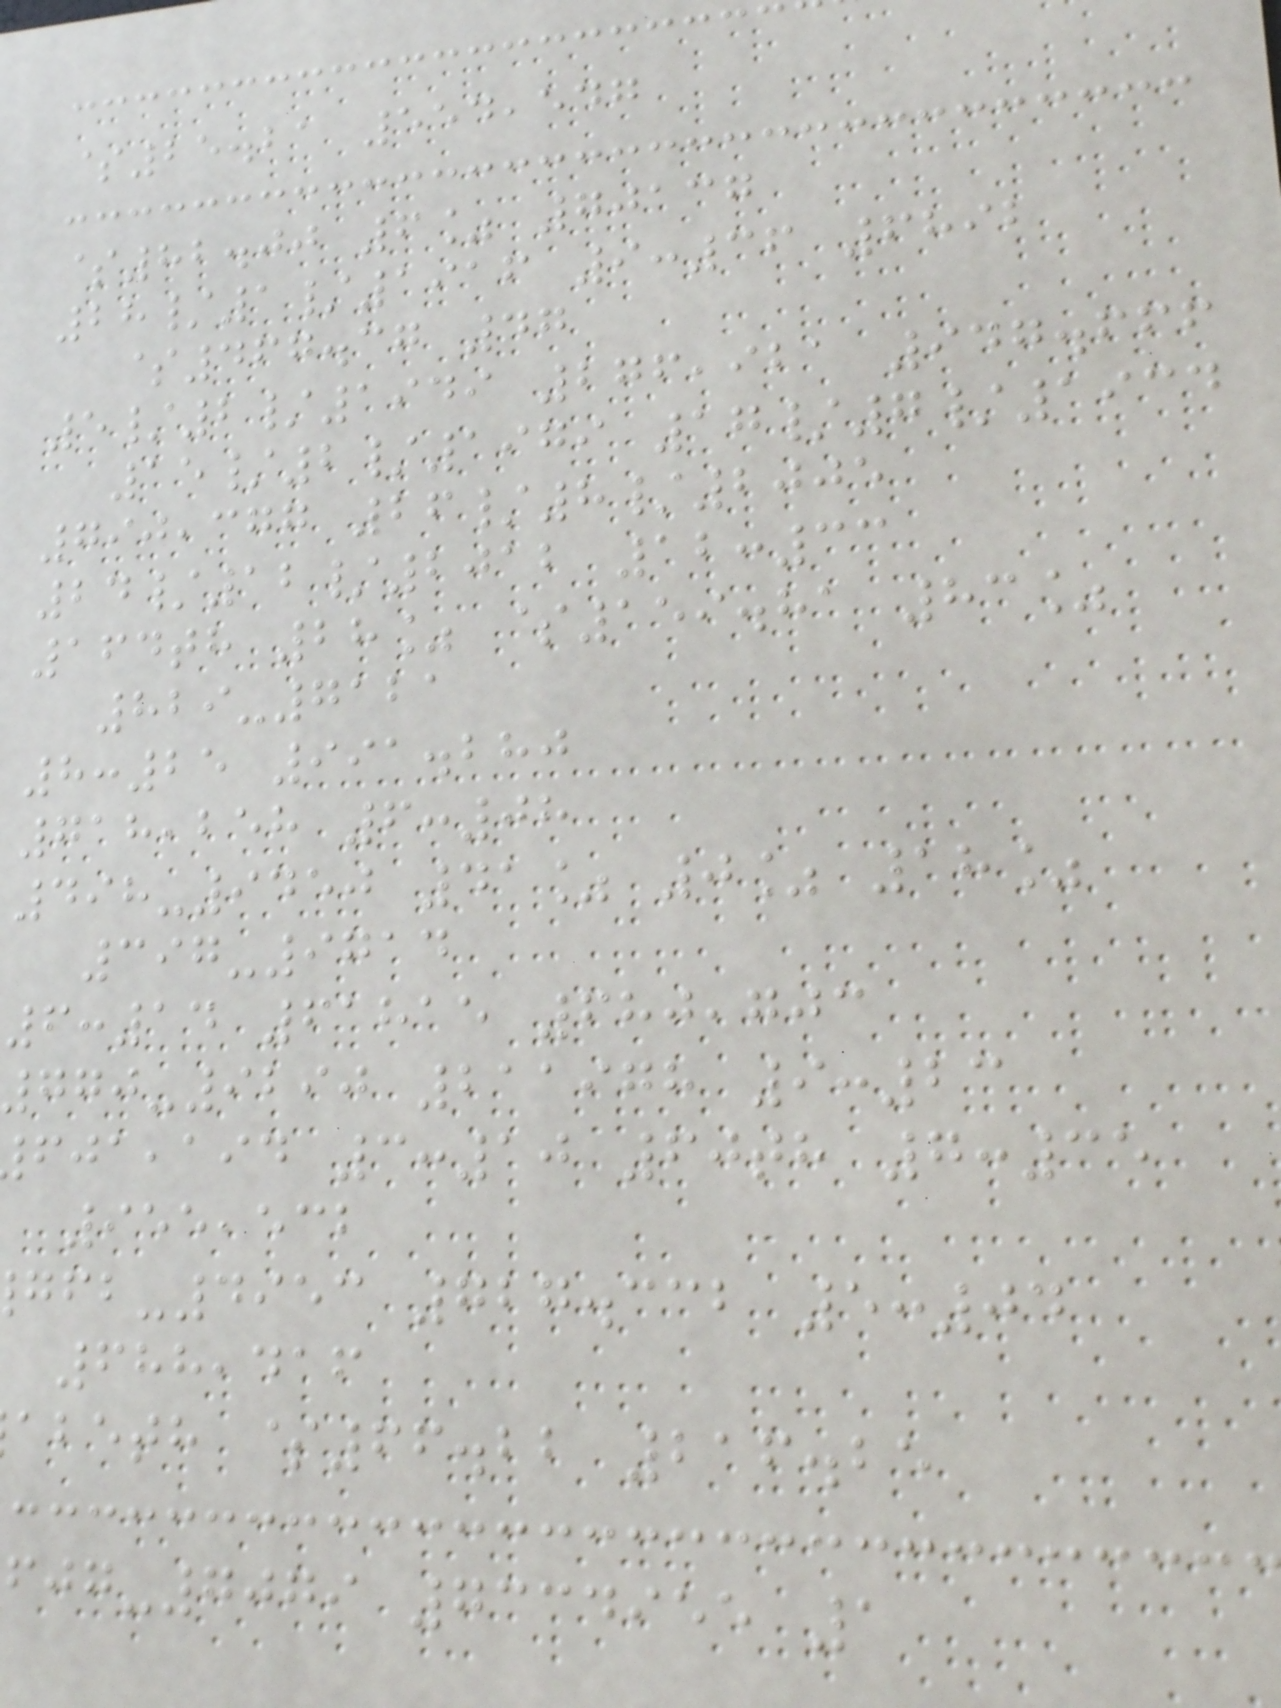$25.21 554,547
$82.00 6% 70137
28/1/1916 9:36 6892
$467.37 47
5/2/1949 276,921 947.666
15/2/1979 17/7/1934
790,377 26/8/2005
24/12/2012 12:33
164th 28% $159.81 83%
829-7121
8:25 991.280
718,258 6:08
498-9450 41% 0% 18%
397-9714
6:14 61815 680,703
770-9290 211978 9:23
,aid 3:10 60th 7:35
955,532
-4953 727.332 5:04
688,416
abeth $66.22 216.25
-7079 7334955 1
